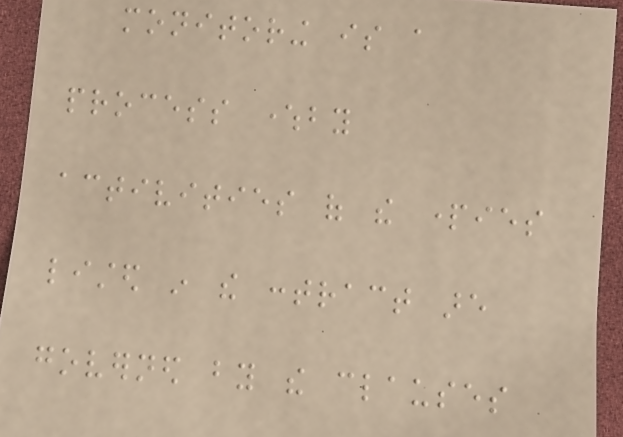monitoring is a
process whereby
activities of the parties
listed in the contract are
governed by the clauses
